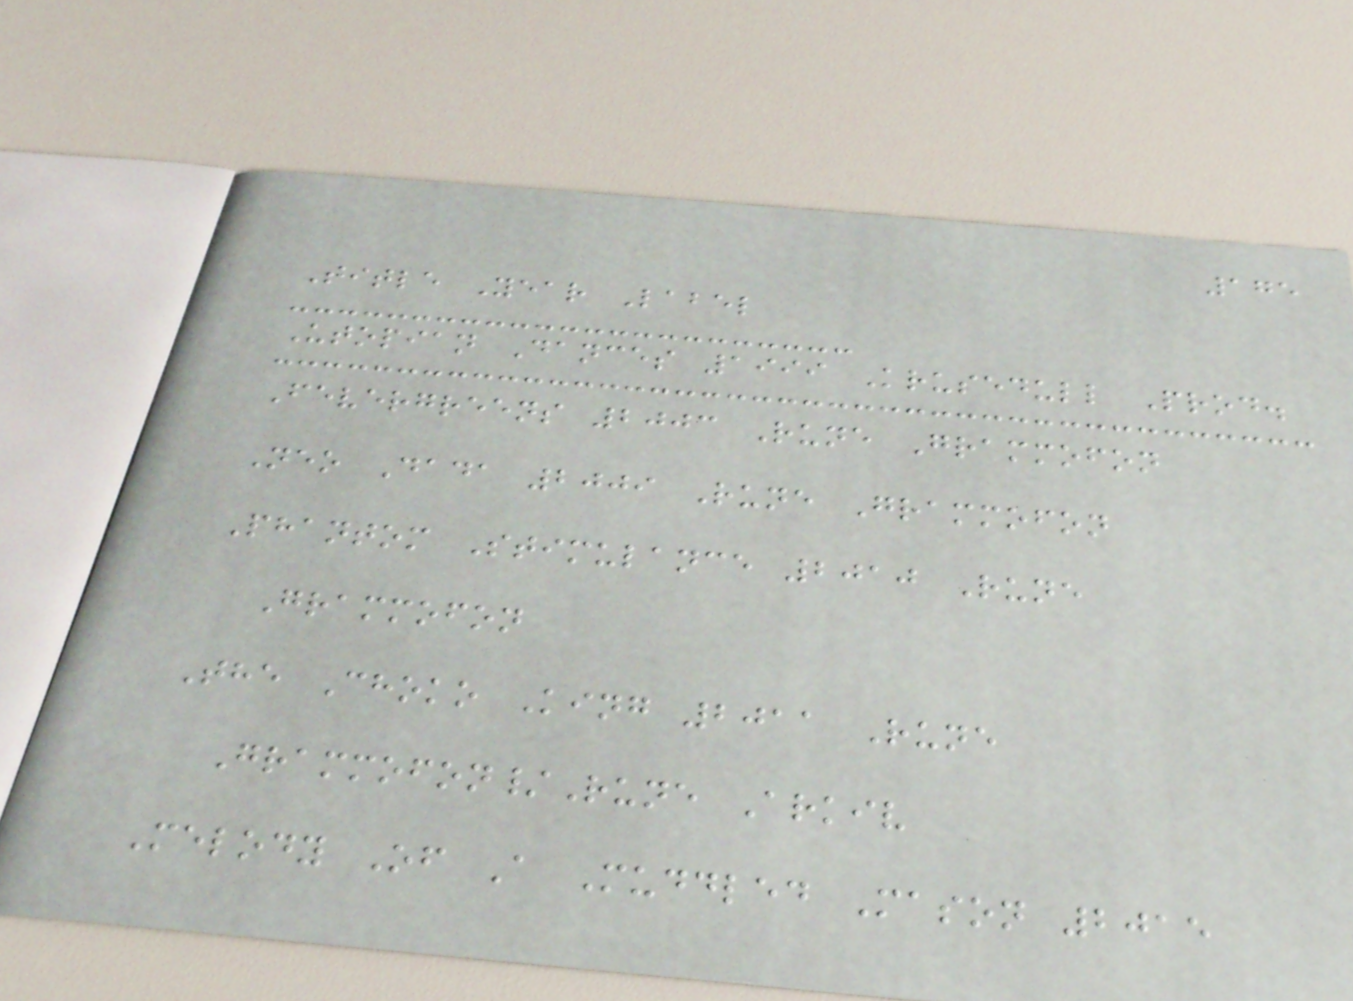175
Title Year Label
Utopian Dances 1999 Krusedull Prod.
Fevergreens 2003 Rune Grammofon
Neo Dada 2009 Rune Grammofon
Phantom Stimulance 2010 Rune
Grammofon
The Choko King 2011 Rune
Grammofon/Rune Arkiv
Melody Of A Muddled Mason 2015
